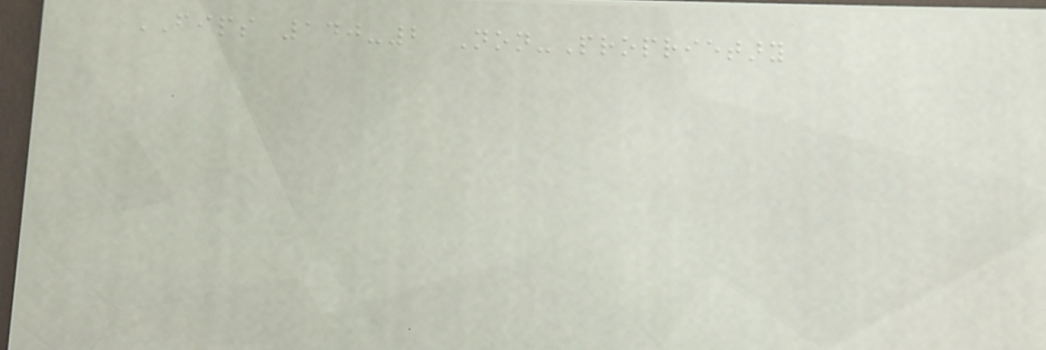FIPS 140-2 Non-Proprietary
